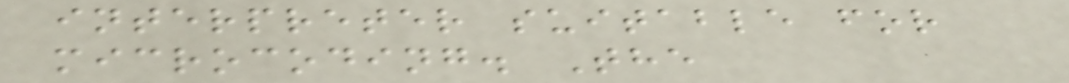interpreter suitable for
microcoding. The
